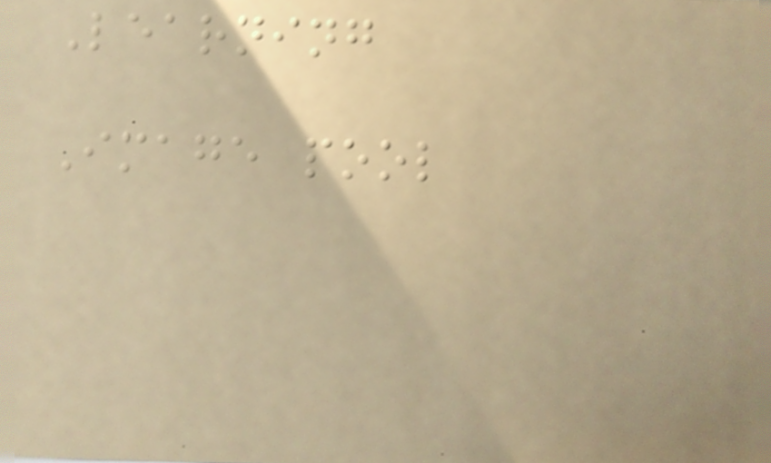Learning
Image pool
